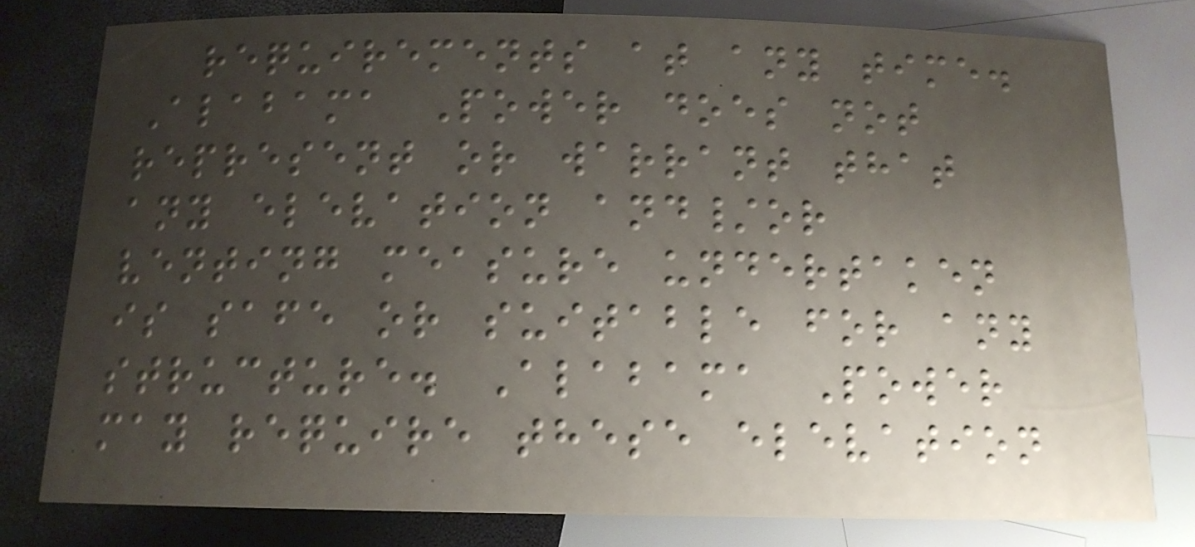requirements at any time.
Alabama Power does not
represent or warrant that
any elevation and/or
venting measure undertaken
is safe or suitable for any
structure. Alabama Power
may require these elevation
